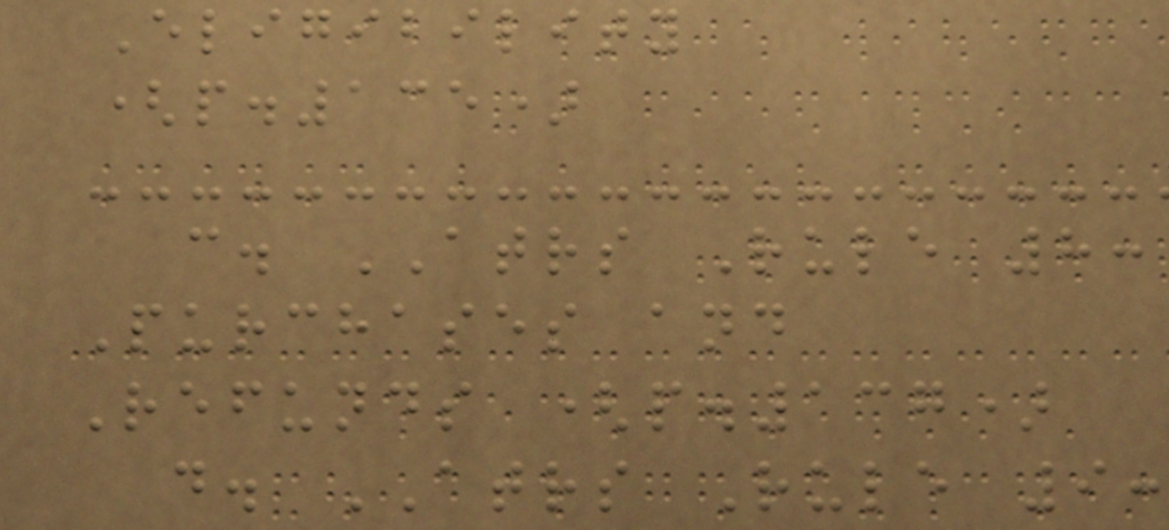Eligibility
(p.135)
c. ATRS Rule 8:
Purchases and
Refunds (p.137)
d. ATRS Rule 9:
